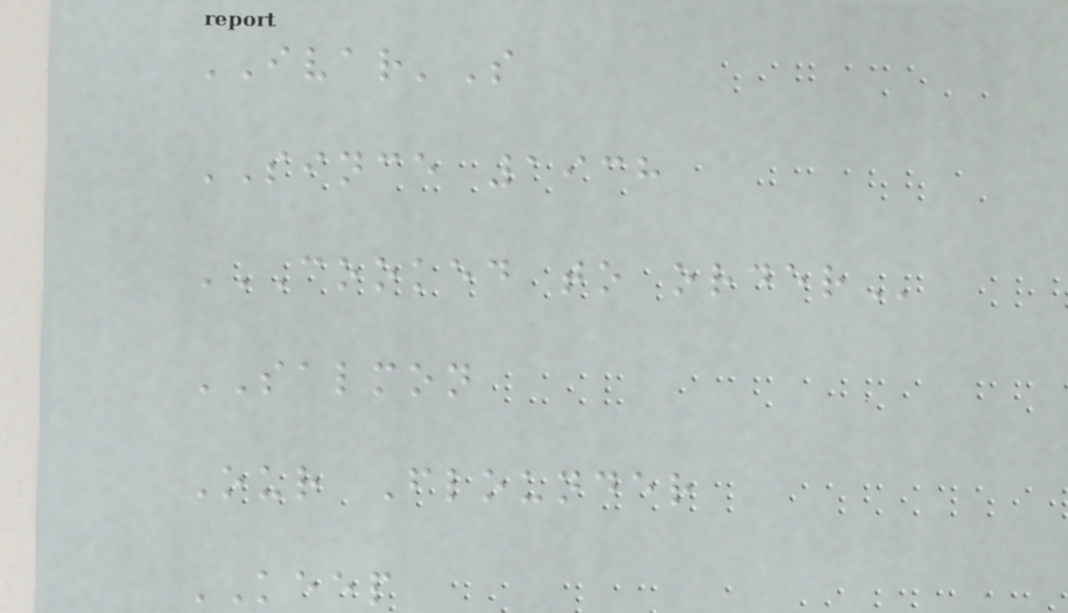IVAR'S
SINCE 1938
COOKED TO ORDER
SALMON
Our Flounder
KEEP
